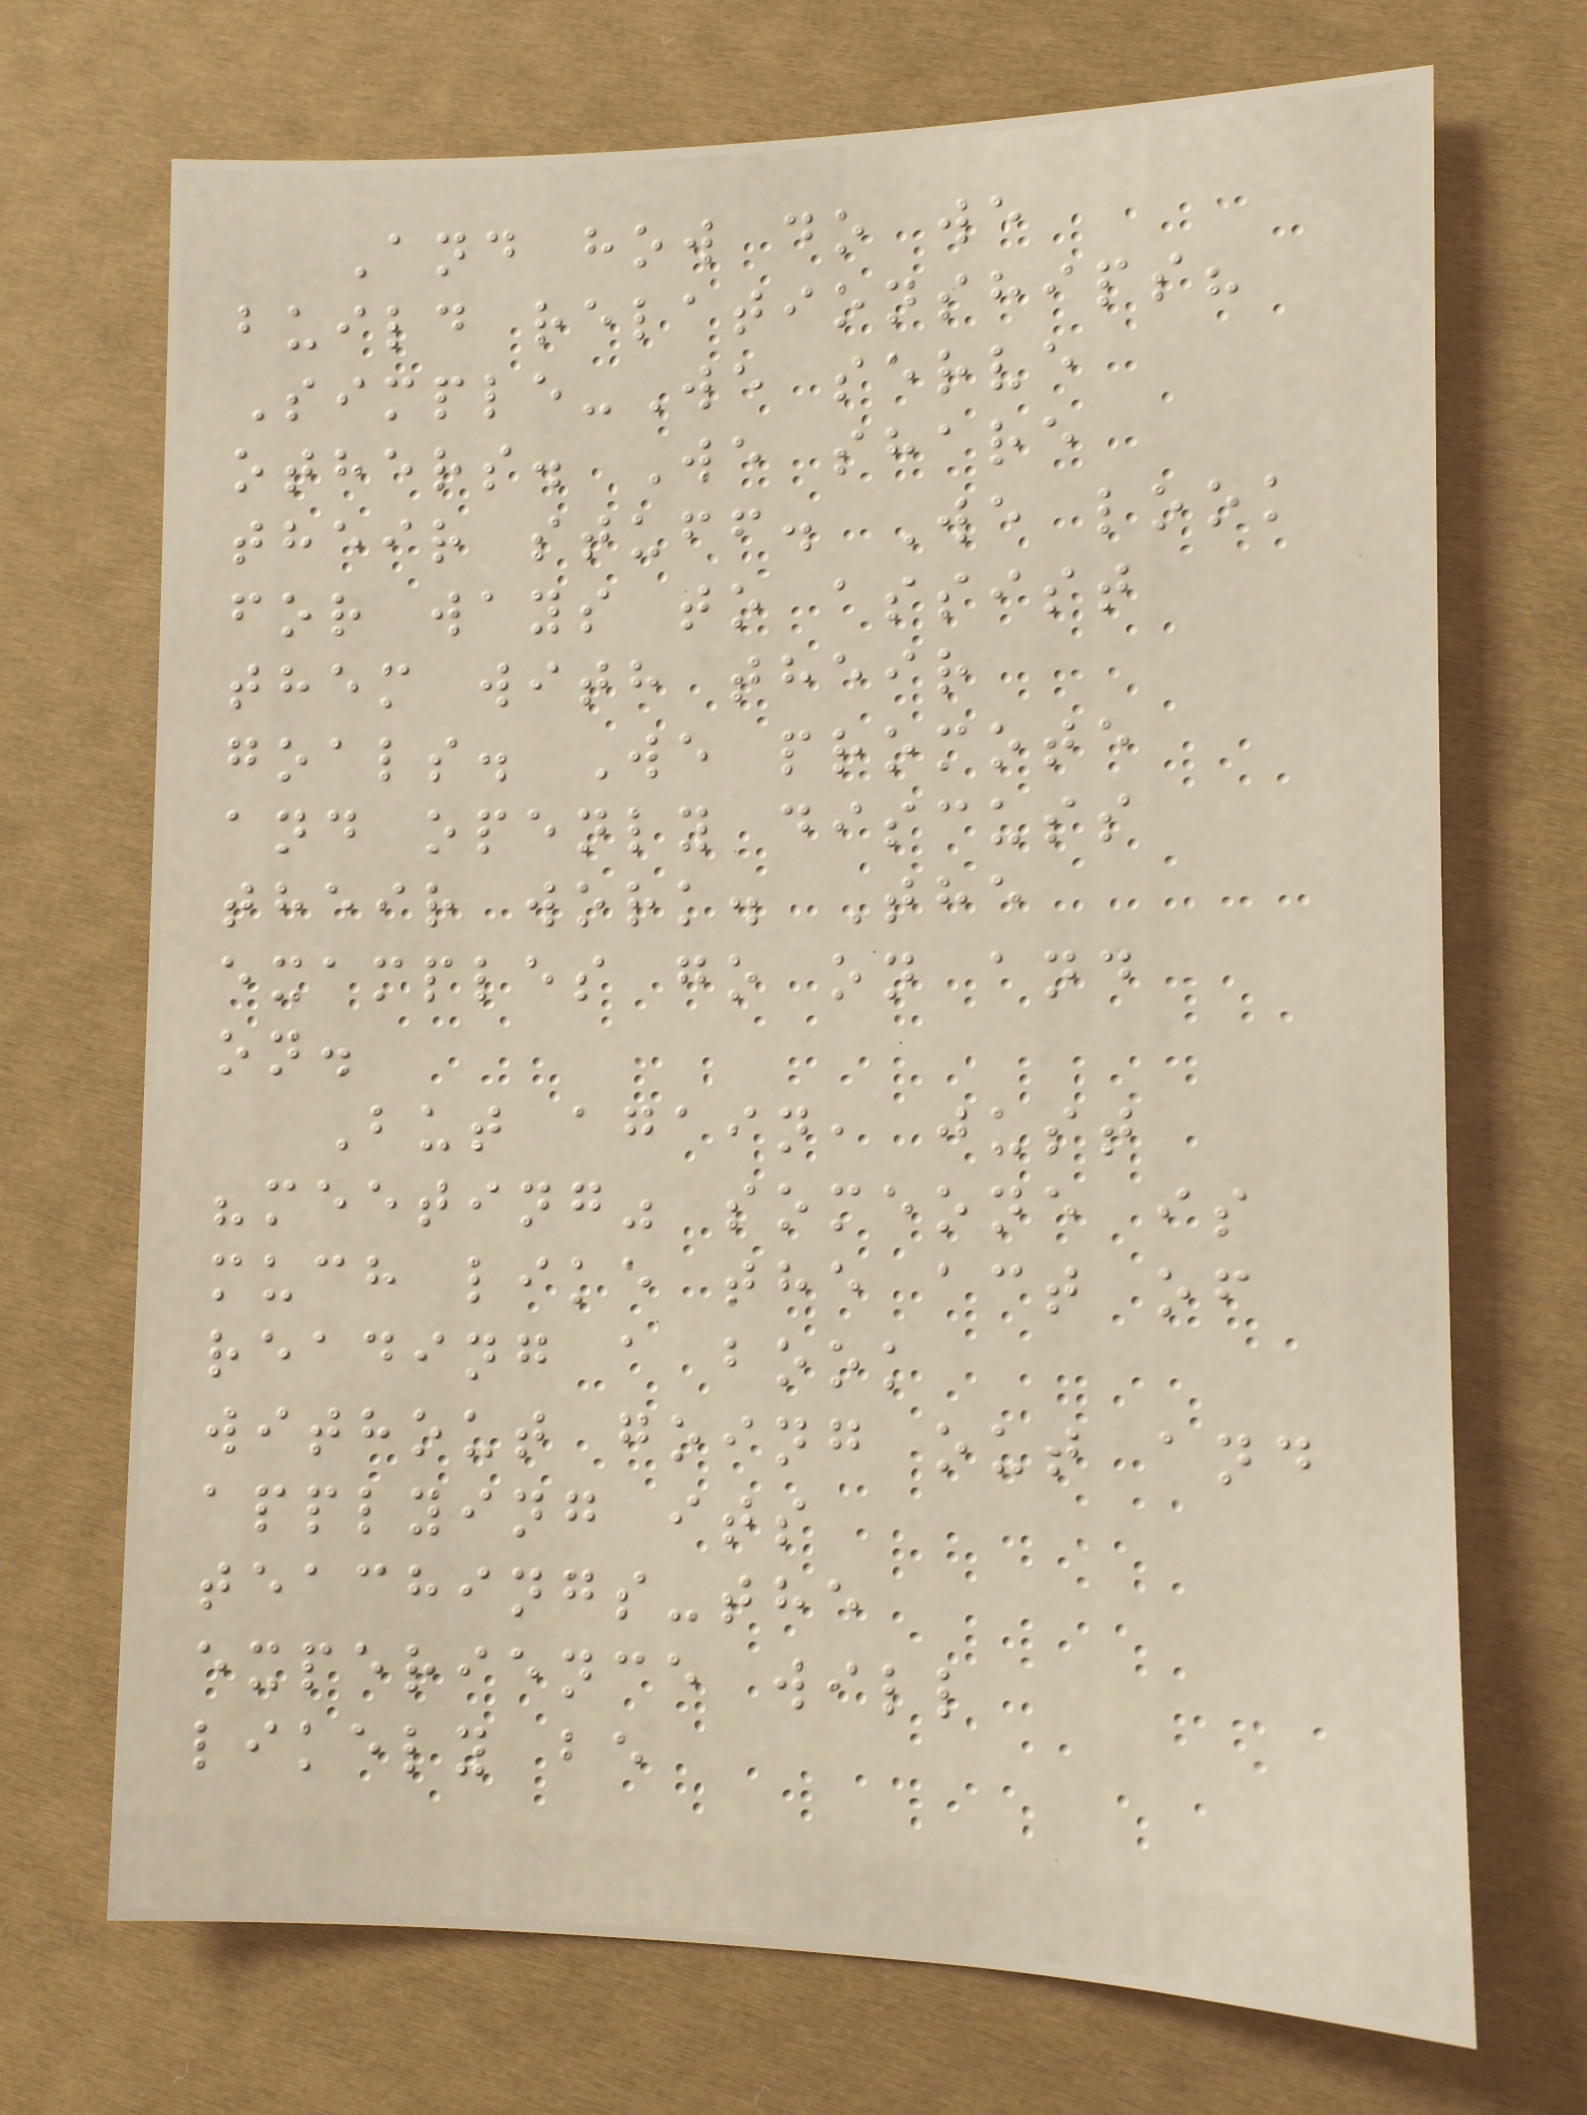And how do we
build relationships?
Simple-We serve
others. We share
their stuff. We look
for ways to assist
them with their
goals. We promote
and openly discuss
their work. The
examples go on and
on.
But again, just
"meeting" someone is
much like the act of
reading a book
without going out and
applying its
teachings-the
experience will
likely be
